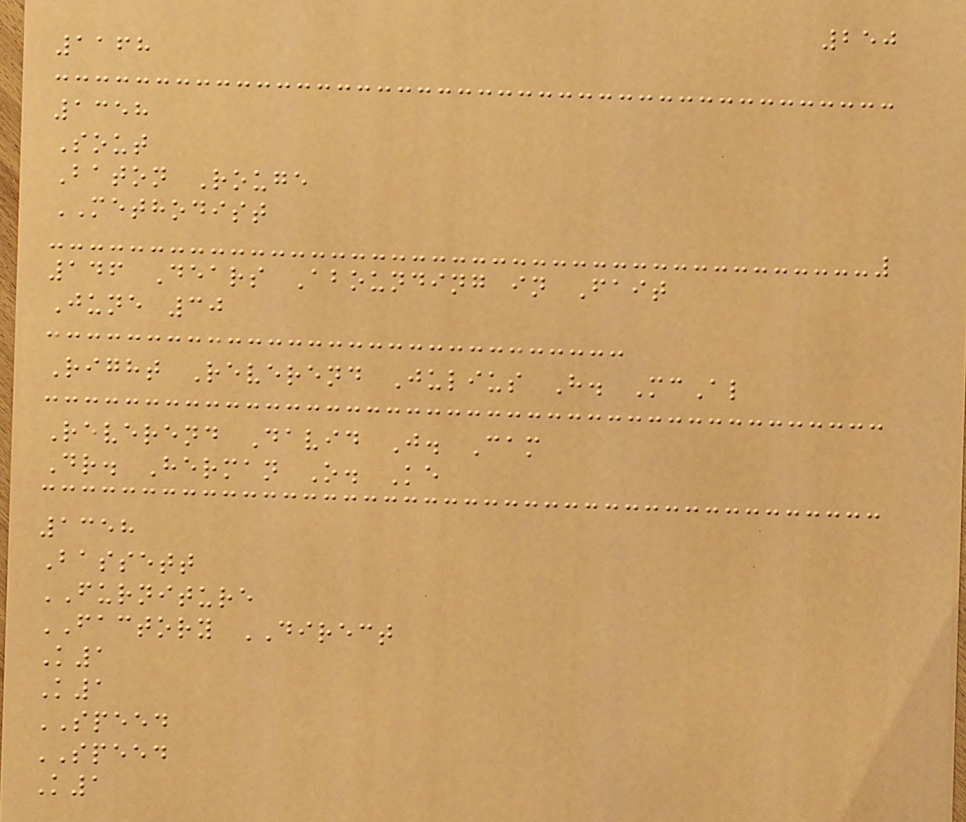250
1168
1358
Sout
Baton Rouge
METHODIST
146 Dears Abounding in Fait
June 30
Right Reverend Julius H. McAl
Reverend David J. Cam
Dr. Herman O. Ke
1358
Bassett
FURNITURE
FACTORY DIRECT
K1
K1
SPEED
SPEED
K1
